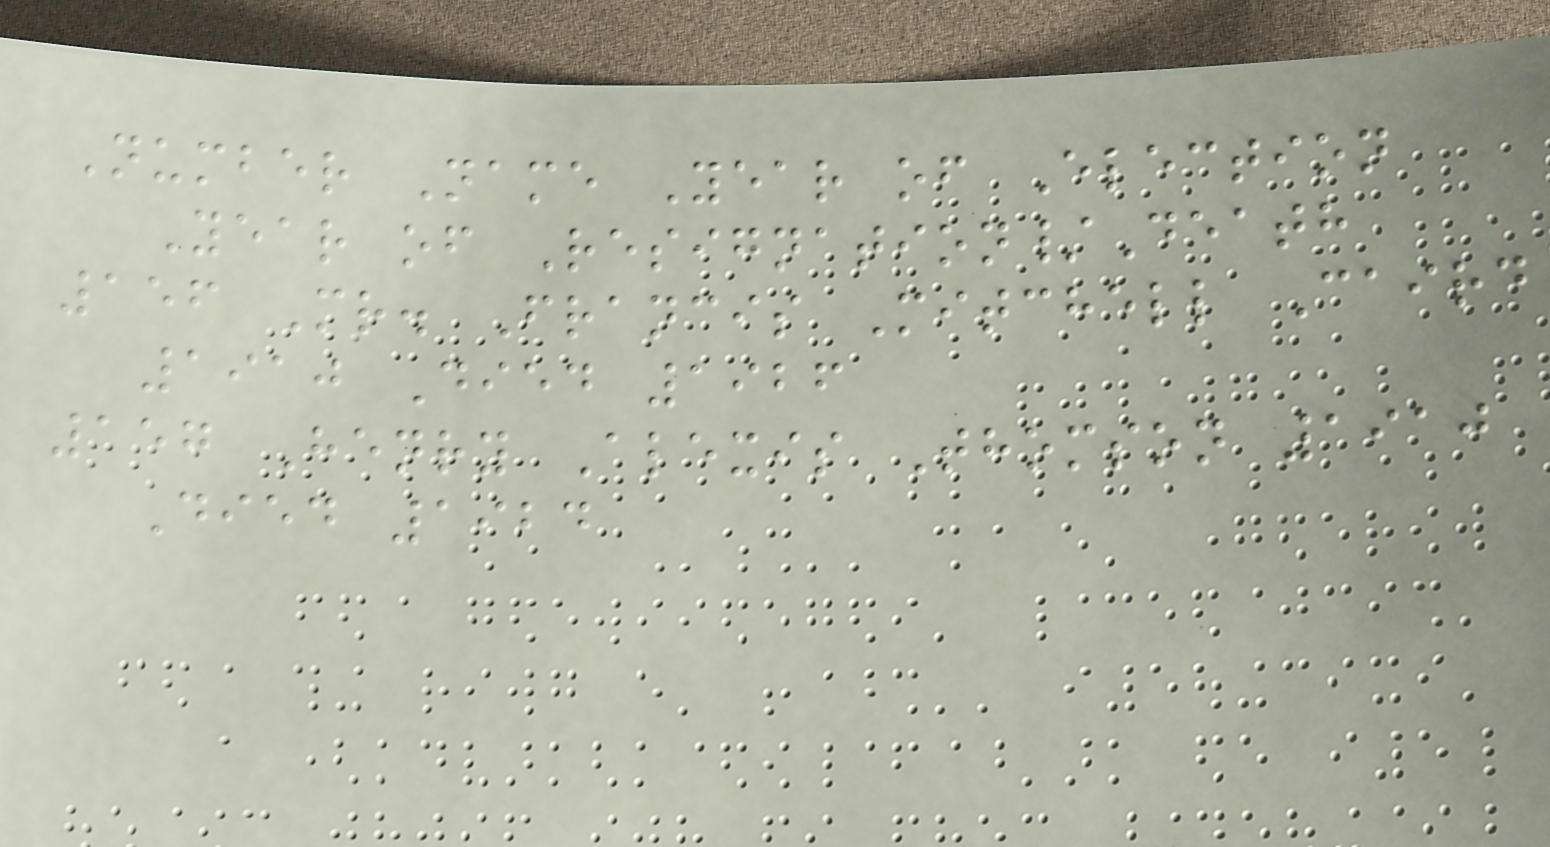Number Name Year of Election
Year of Resignation/Death
156 Mr. Francis Mitchell Caird
1910 Died 1926
157 Henry Alexis Thomson 1910
Died 1924
